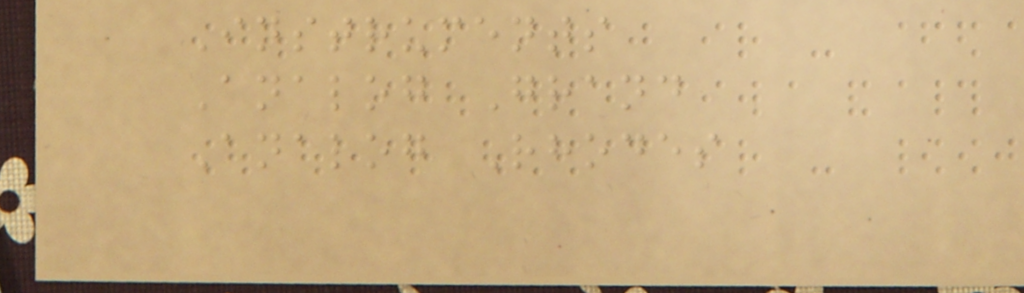Instruments
Analog Grand
Analog Rhodes
